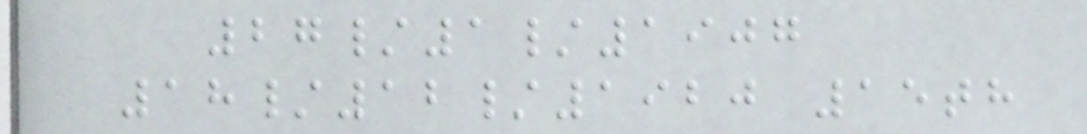27/1/1907
18/12/1920 15th
